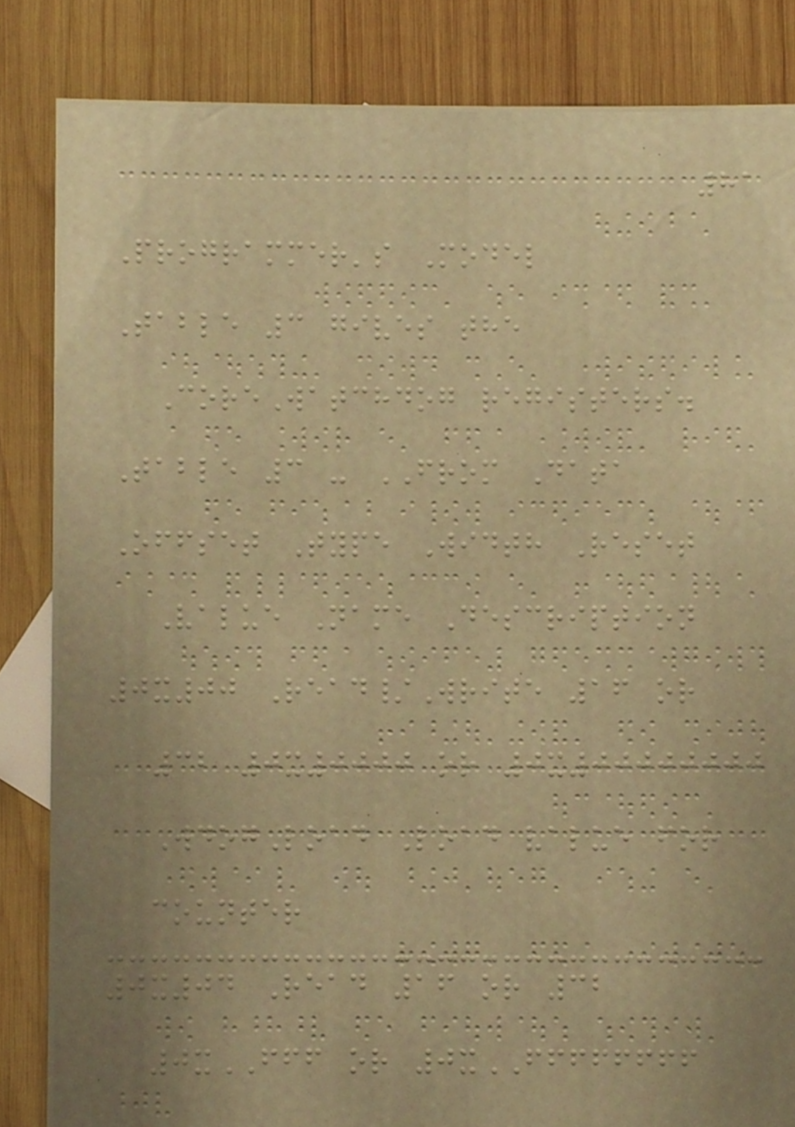81
Programmer's Model
Table 3 gives the
CoreWatchdog registers.
Table 3 - FROM Data
Offset Type Width Reset
Value Name Description
0x00 Read/Write 16 or
32 0x0000 or 0x00000000
WdogLoad Load value for
counter
0x04 Read 16 or 32
0xFFF or 0xFFFFFFFF
